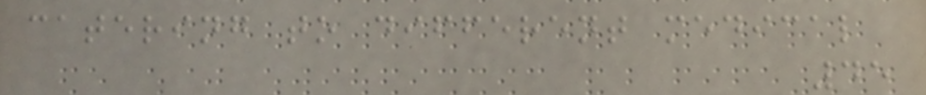catering to different medical
45
